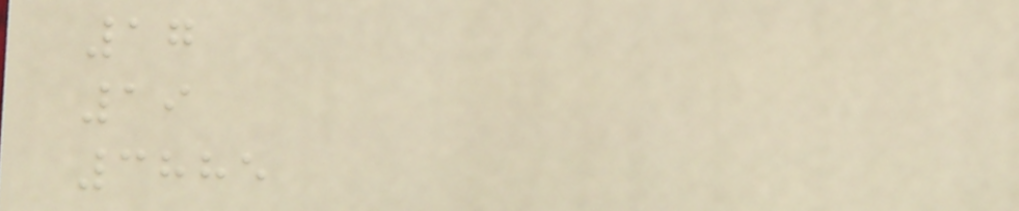17
19
3885
